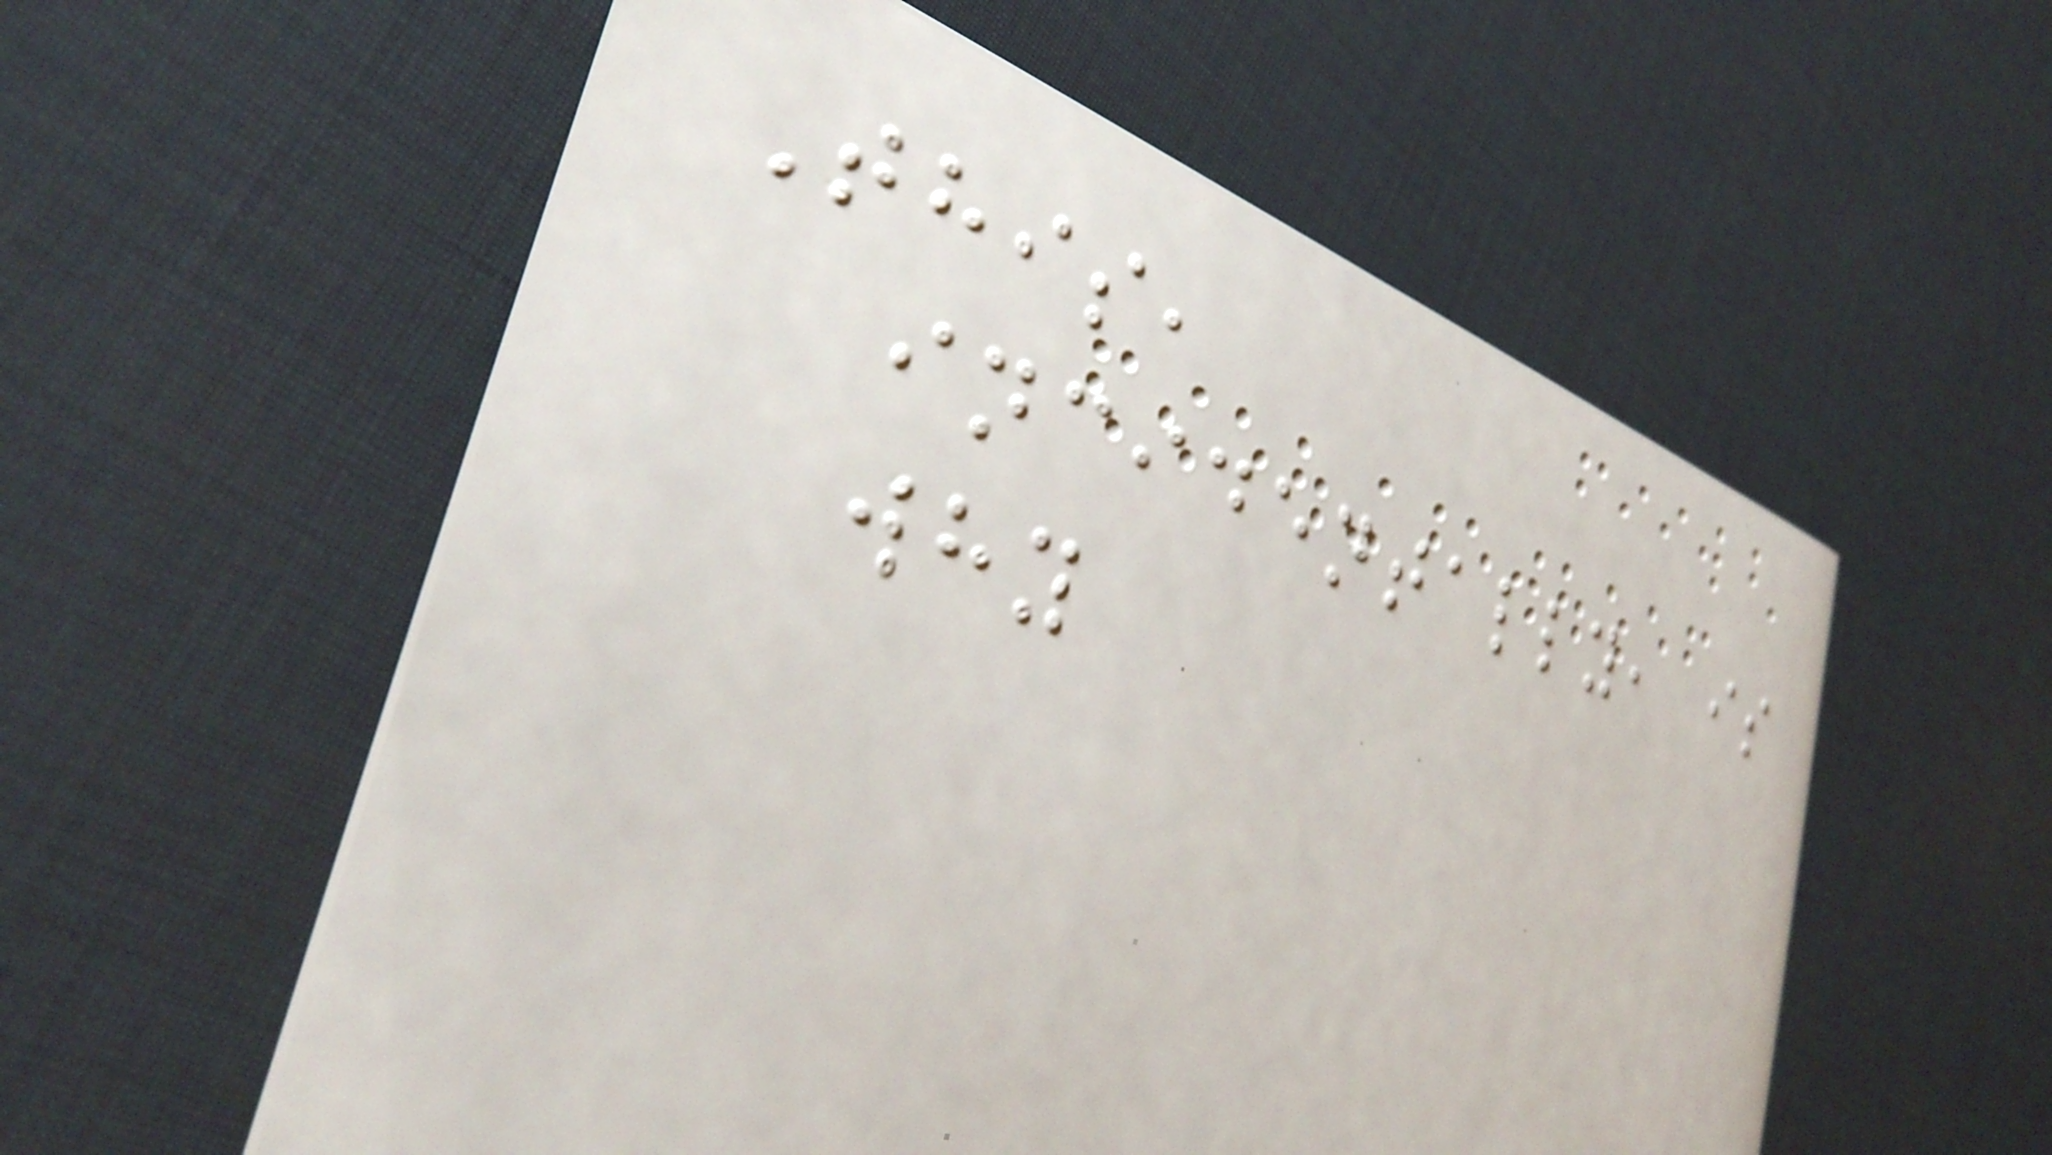This,
incidentally, is
why
